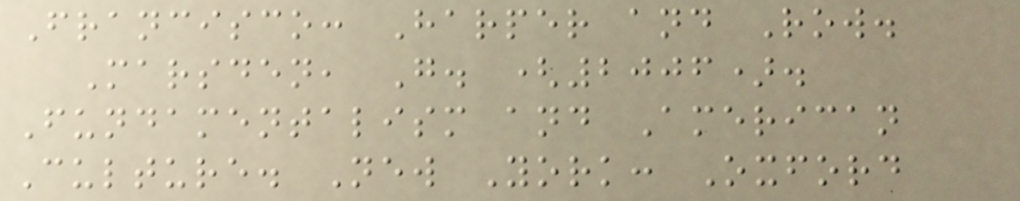Francisco: Harper and Row.
Marsden, G. (2006).
Fundamentalism and American
Culture. New York: Oxford
